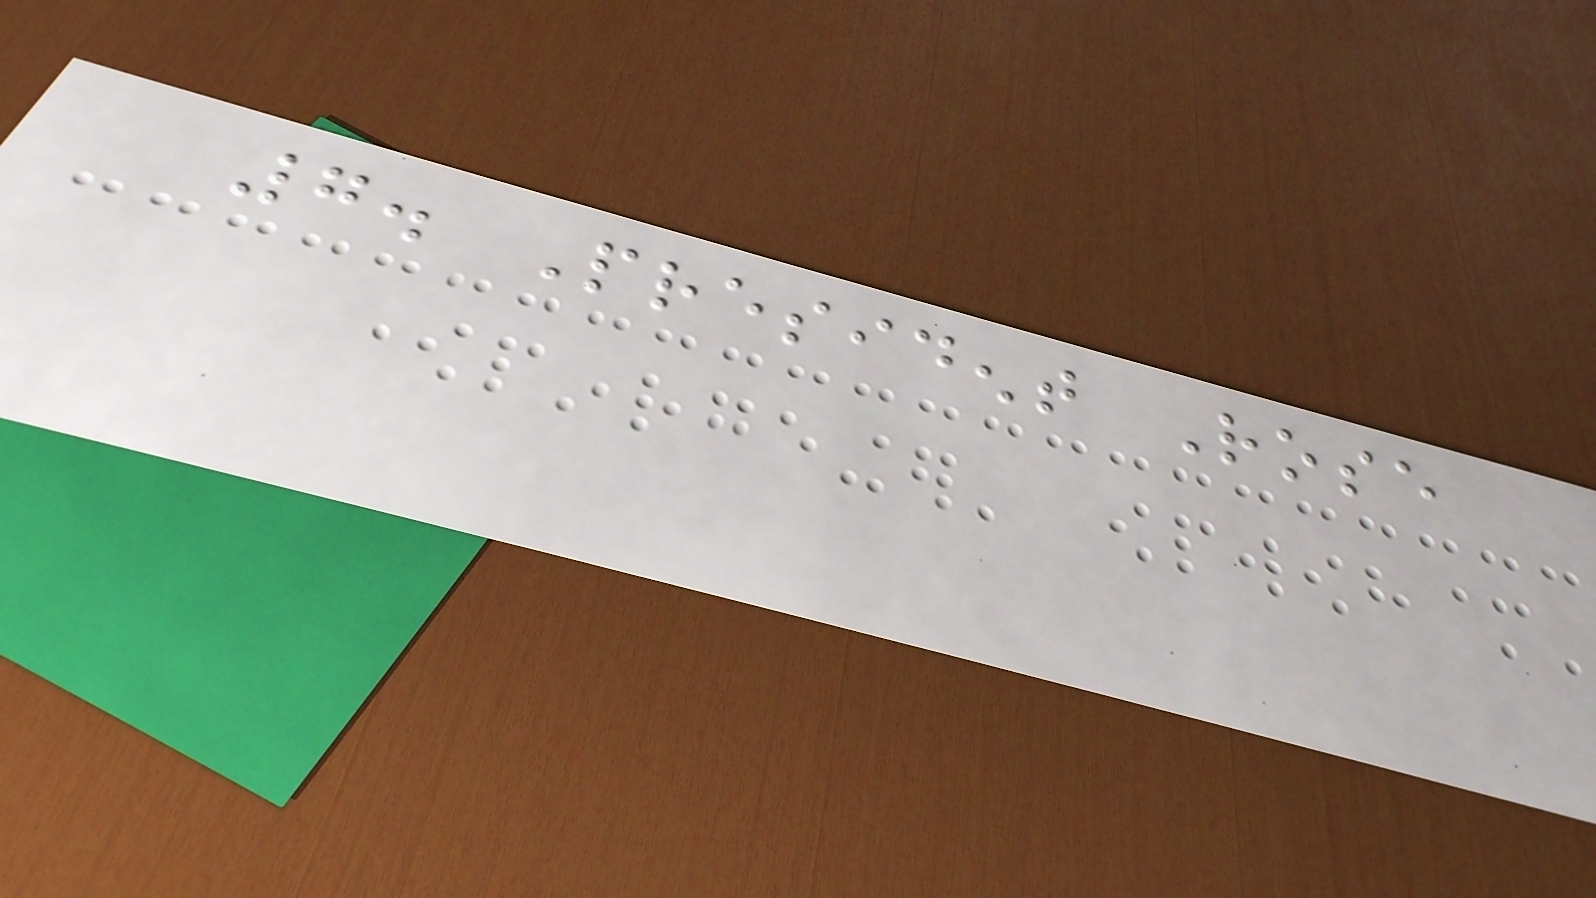7. President Rose
